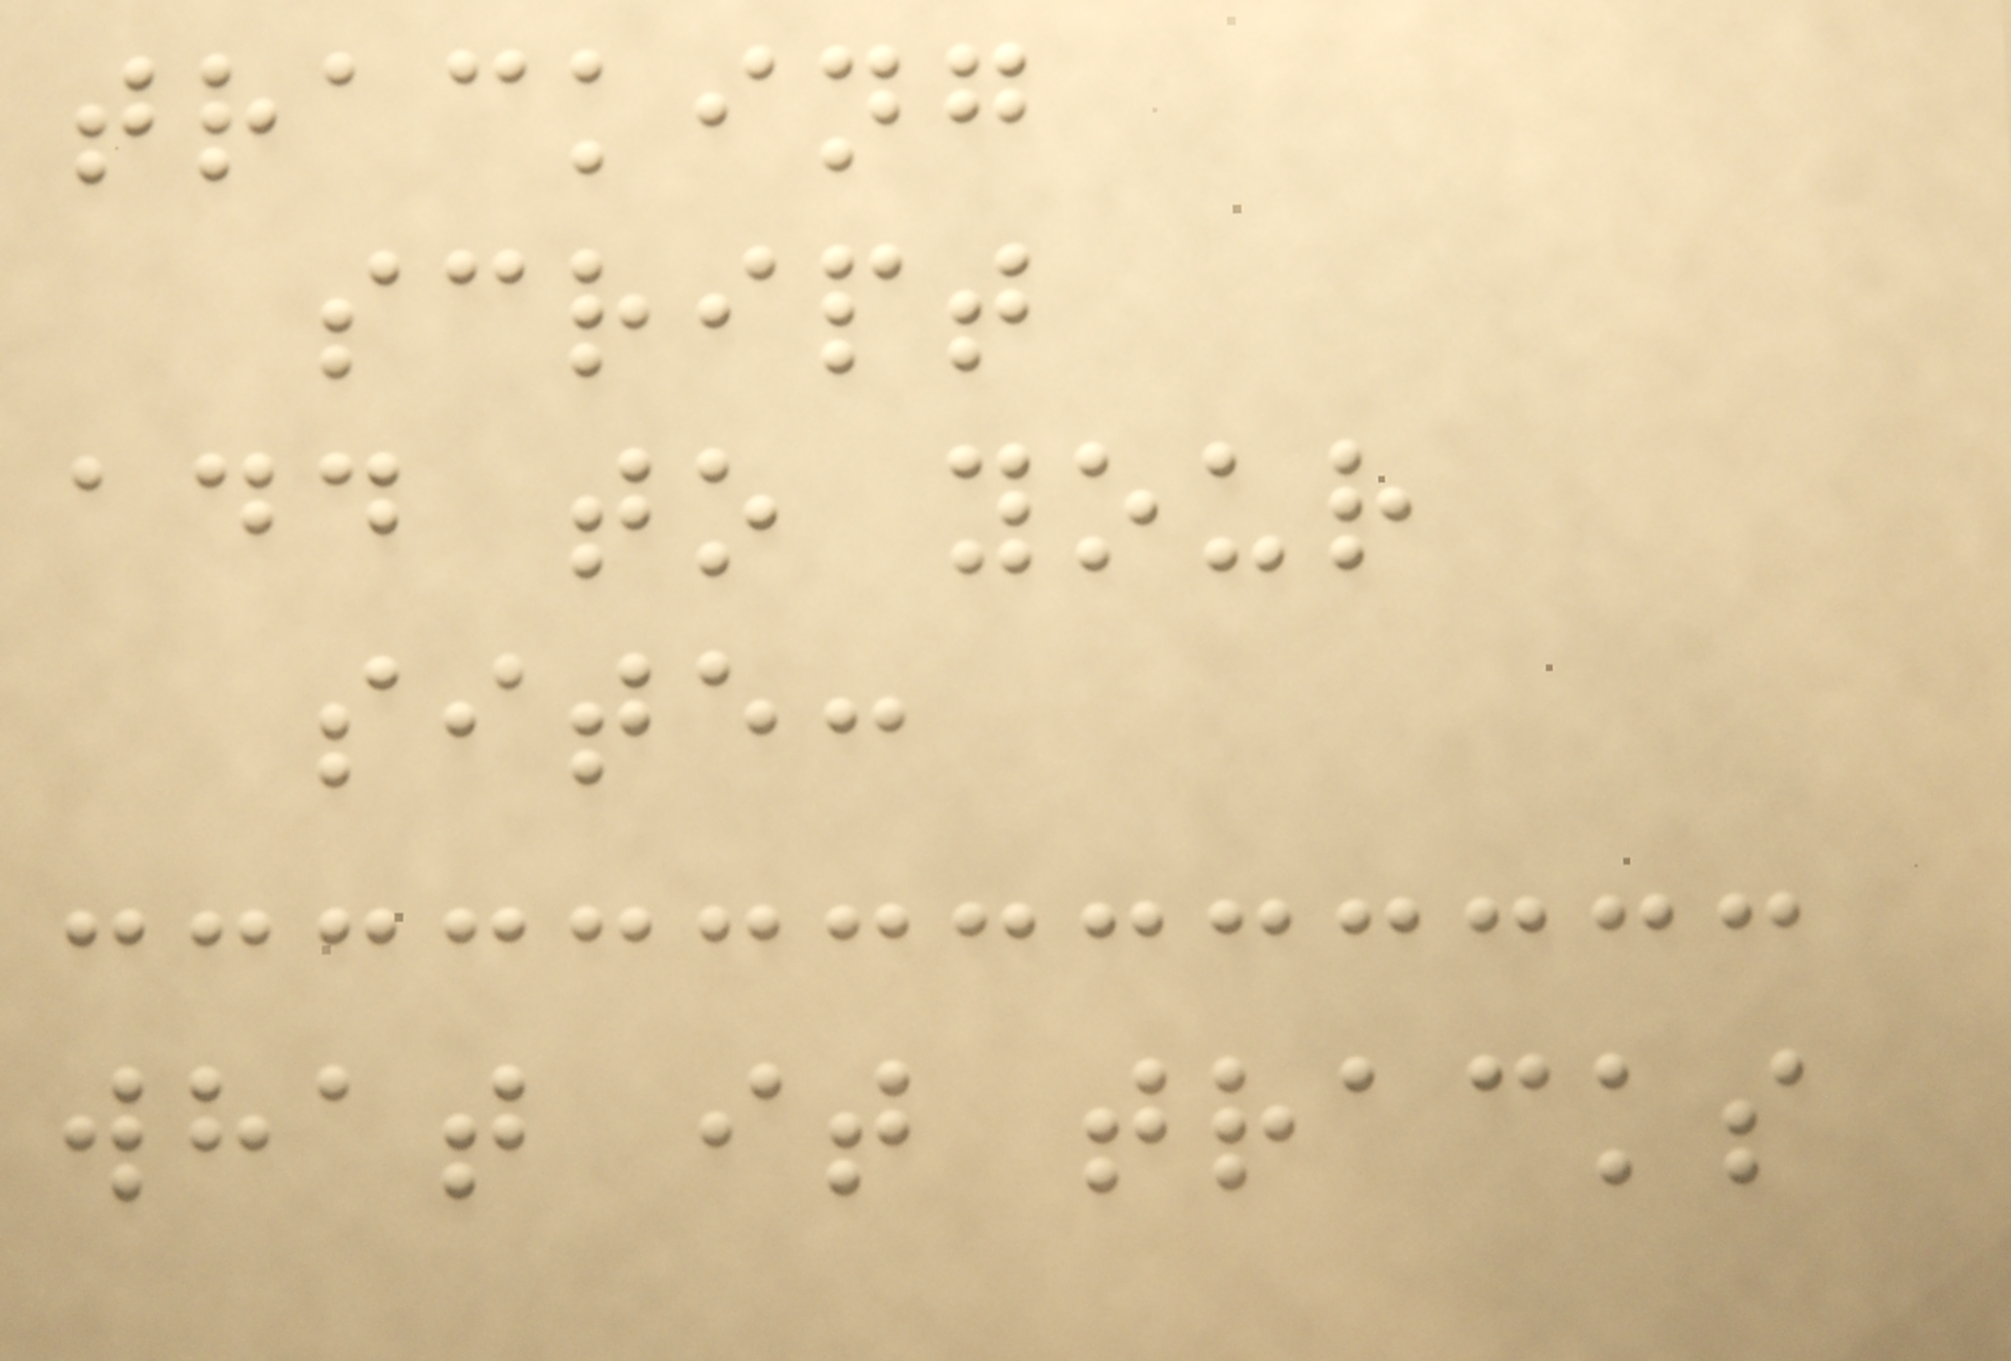tracking
script
add to your
site:
what it tracks
